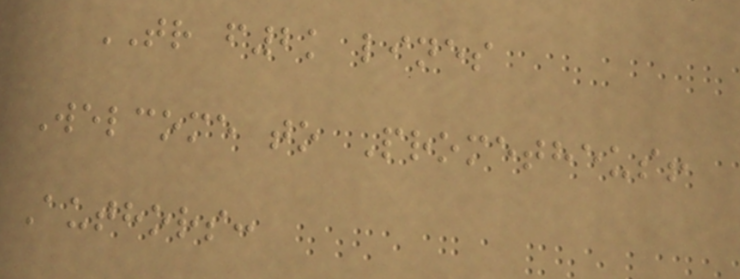TR f2k lines
Welcome to Prometheus!
Authors:
